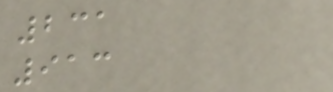231
913
